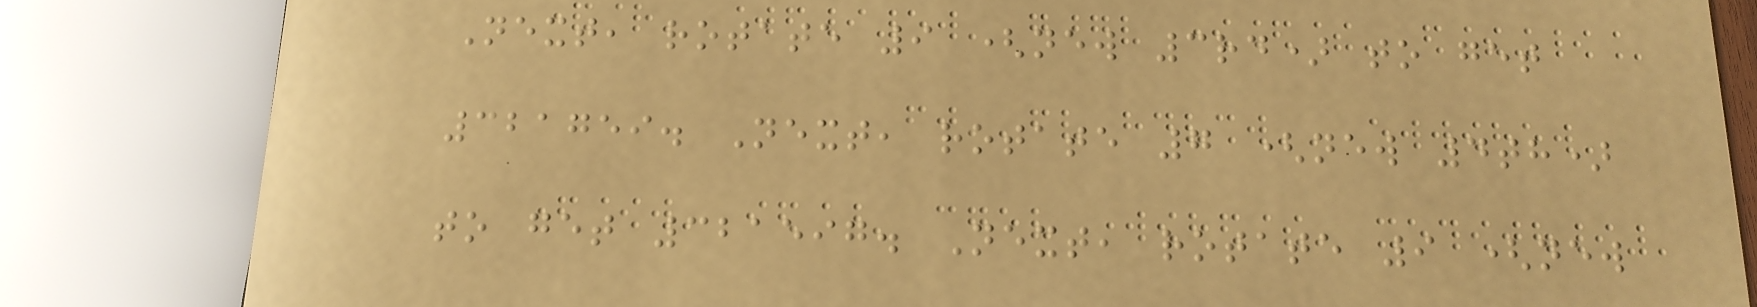Next, rotate 9 (new 3rd) to get
321759. Next, rotate 7 (new 4th)
to get 321597. Next, rotate 9 (new
